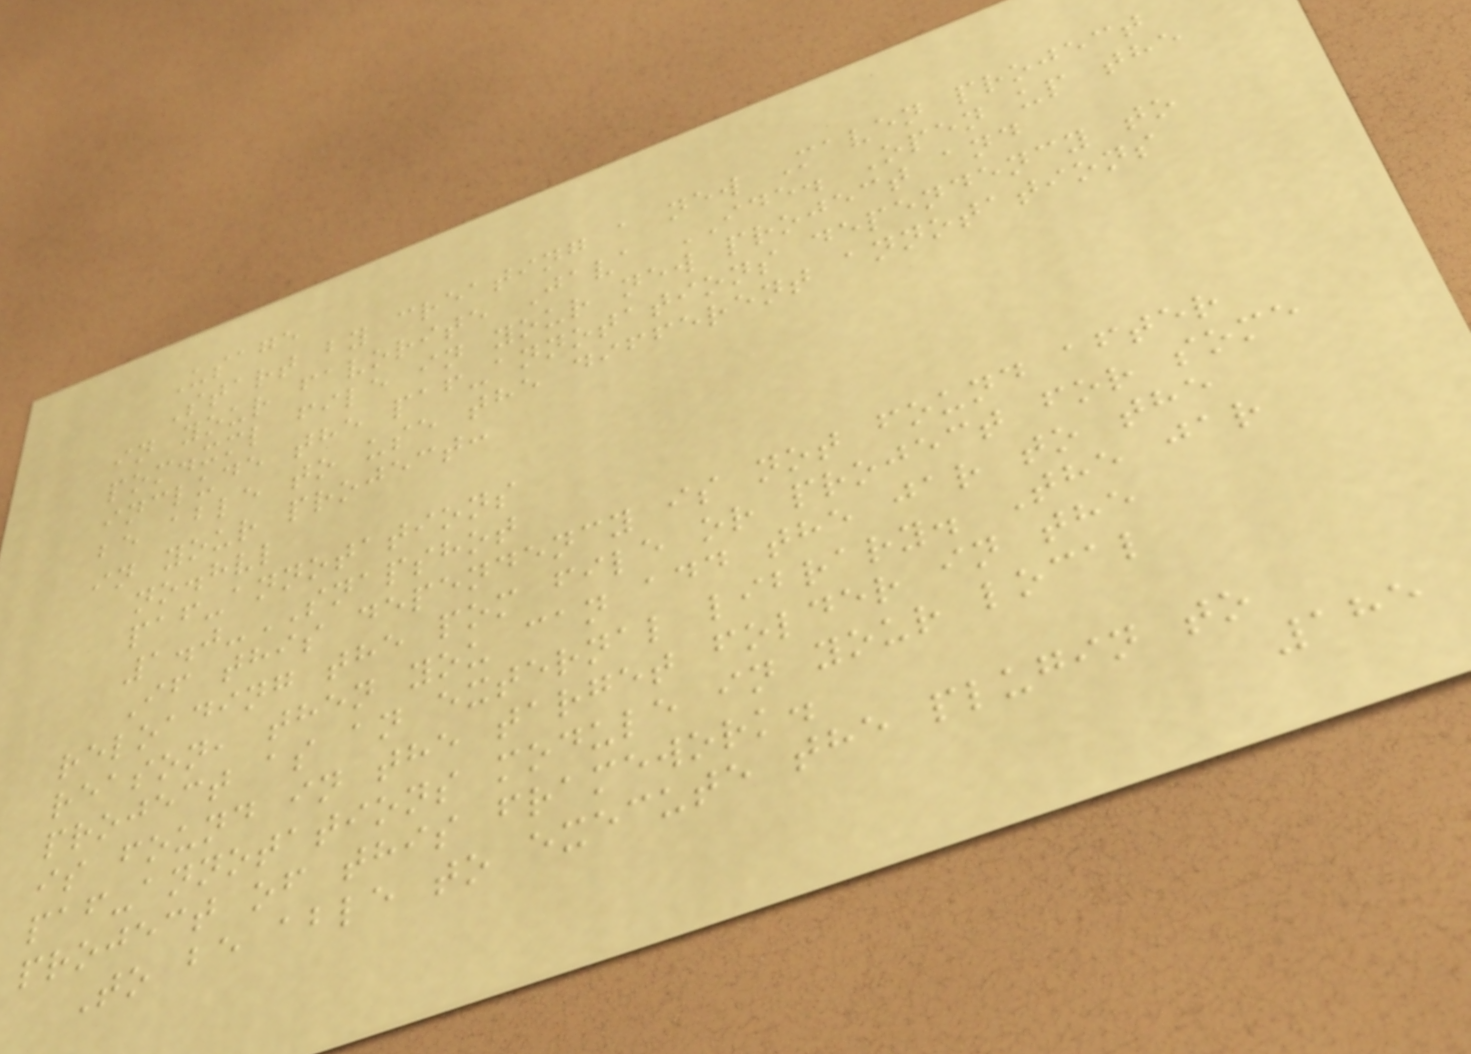Usage
Start by creating a new Maven project
in your favorite Java IDE. Open up the
pom.xml file in your new project and
include the paf-annotations dependency to
be able to use the different annotations
in your project:
no.hvl
paf-annotations
1.0-SNAPSHOT
If this dependency is not found after
reloading the pom file or project for some
reason, then you can add the jar to the
project as an external library. The jar
is found in the target folder in the
paf-annotations module in your local
project of this framework.
To be able to execute the plugin to
185
